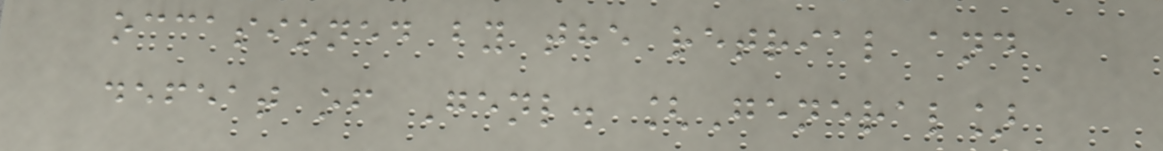occasioned by the retrial and
defeat of Genl. [General]
